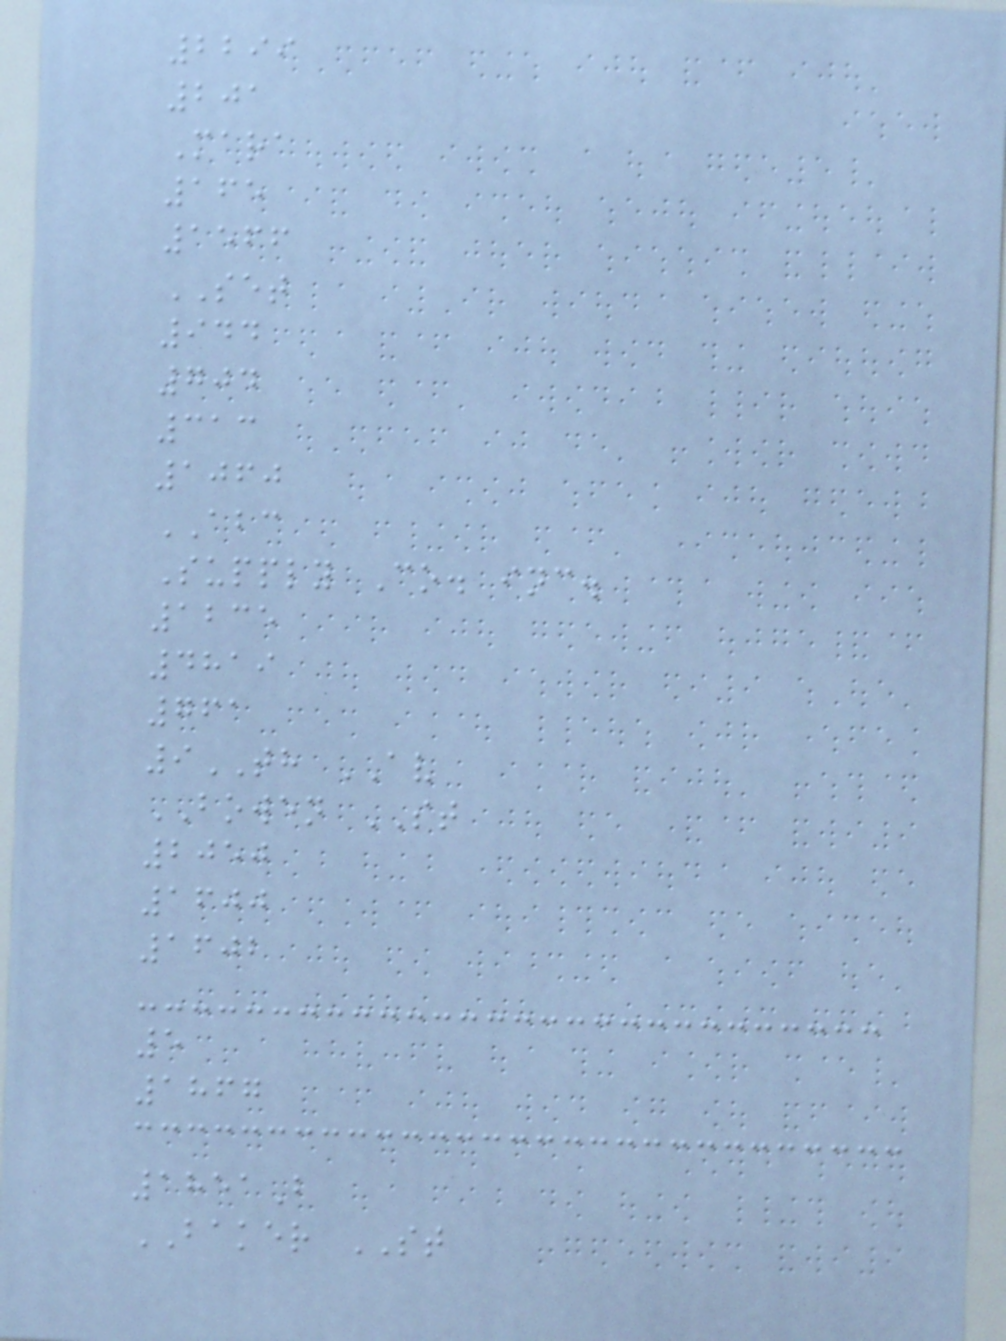2299
201
Mara
165
1566
SET
944
704
313
1060
ABC
Supply Co. inc.
1235
4819
761
9TH AV
BOWEN ST
2050
1600
1602
5
1867
1851B
BAKER ST
